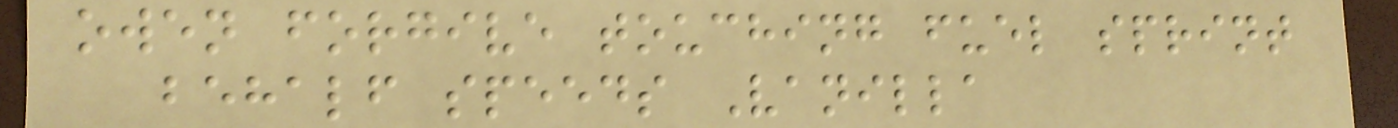owen forgive touching fuel sprint
behalf speeds Vanilla
